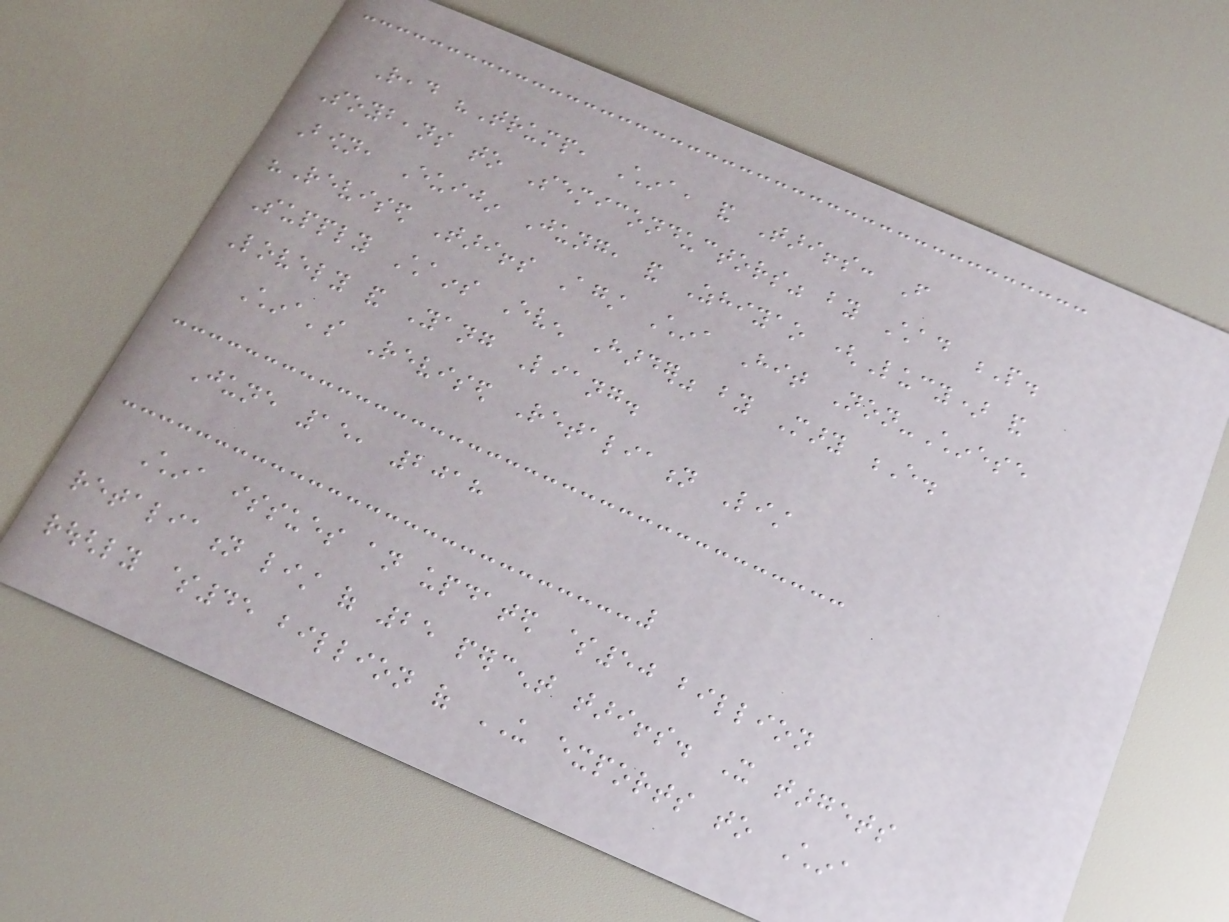Read "Trump, China, and Tariffs: From
Soybeans to Semiconductors" by Chad P.
Bown, Euijin Jung, and Zhiyao (Lucy) and
"Revised Tariffs Against China Hit Non-Chinese
Supply Chains Even Harder" by Mary E.
Lovely and Yang Liang.
China's Revised Retaliation List
June 15, 2018
China issues an updated $50 billion
retaliation list of 25 percent tariffs. It targets
roughly $45 billion of US exports to China
